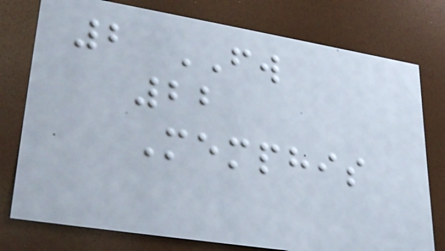2 FW
22
Memphis
